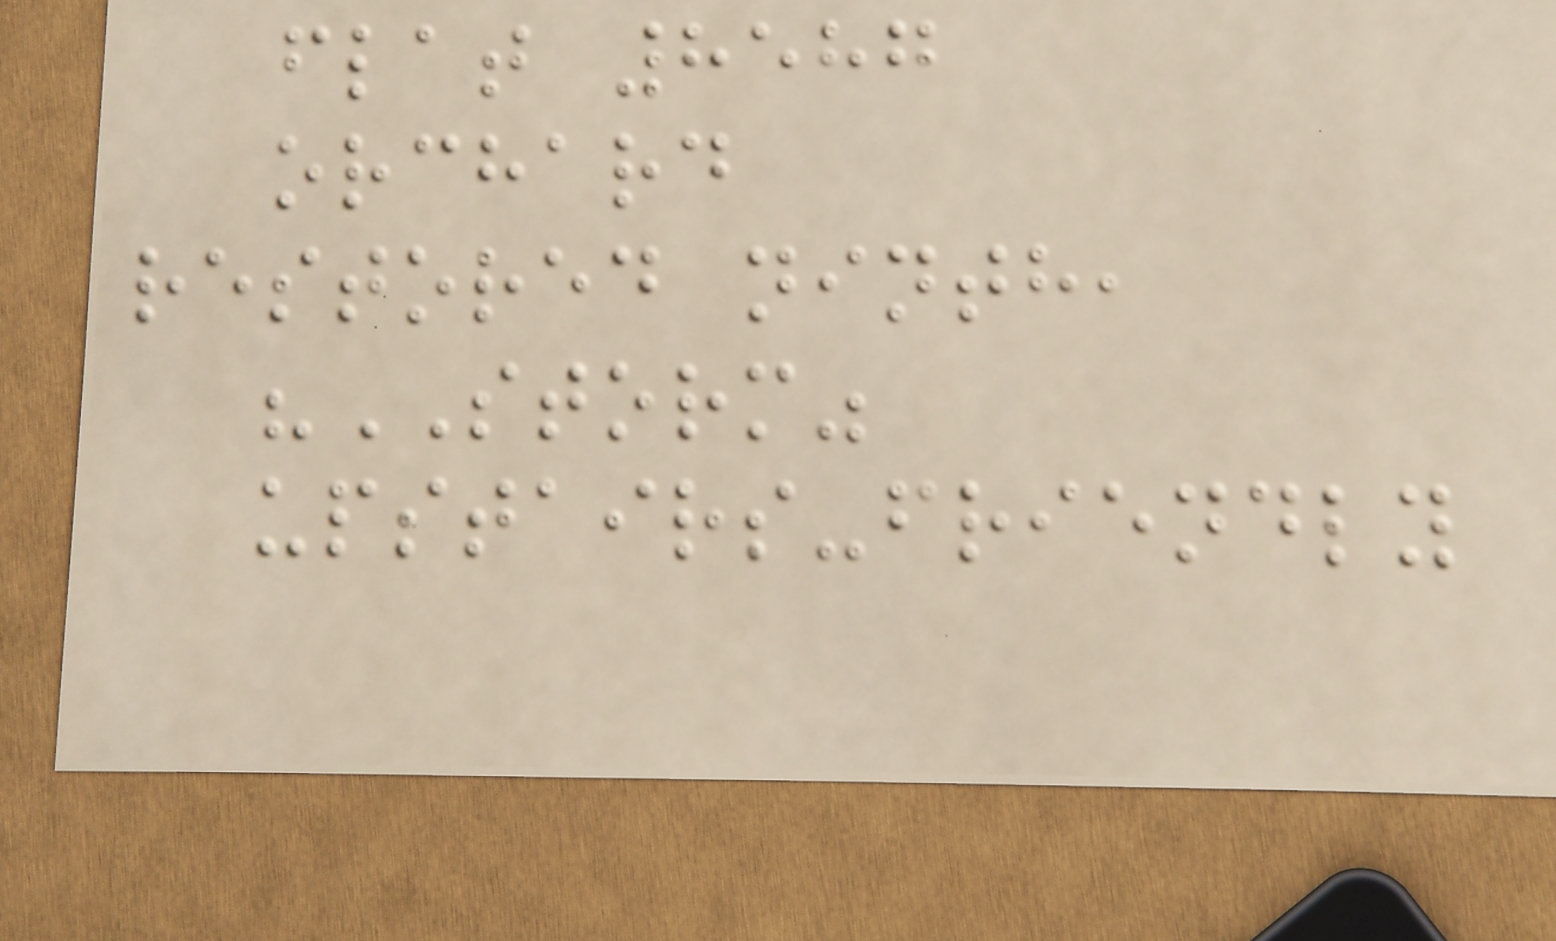flat 8587
orchard
restored ninth,
"STORM"
upstairs-friendly
